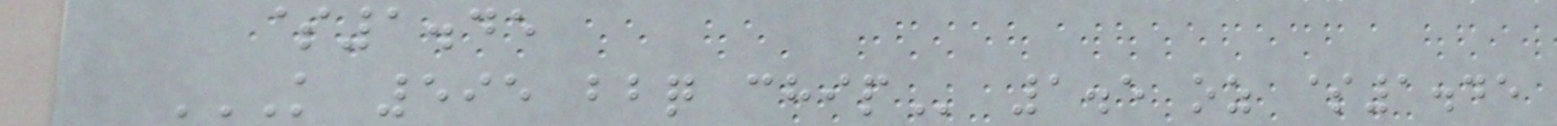$1.45
K 595 BBQ CHIP 1.5 oz $1.45
